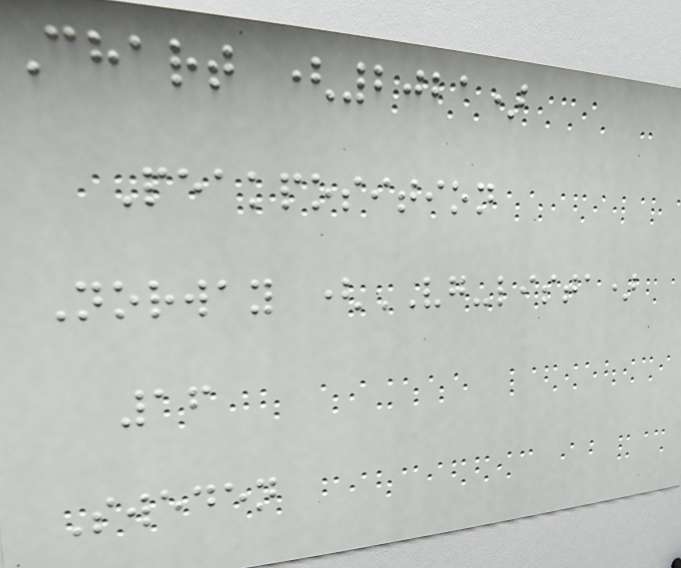Chart (2021)
Peakposition
Norway (VG-lista)
16
Sweden
